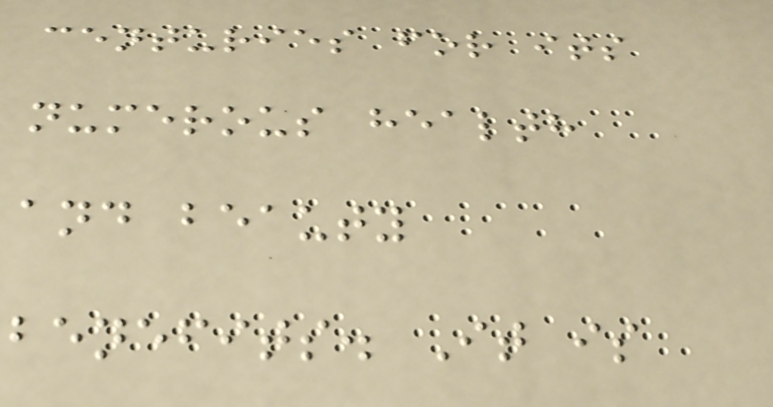centuries for its
numerous health
and beauty
benefits. It is
